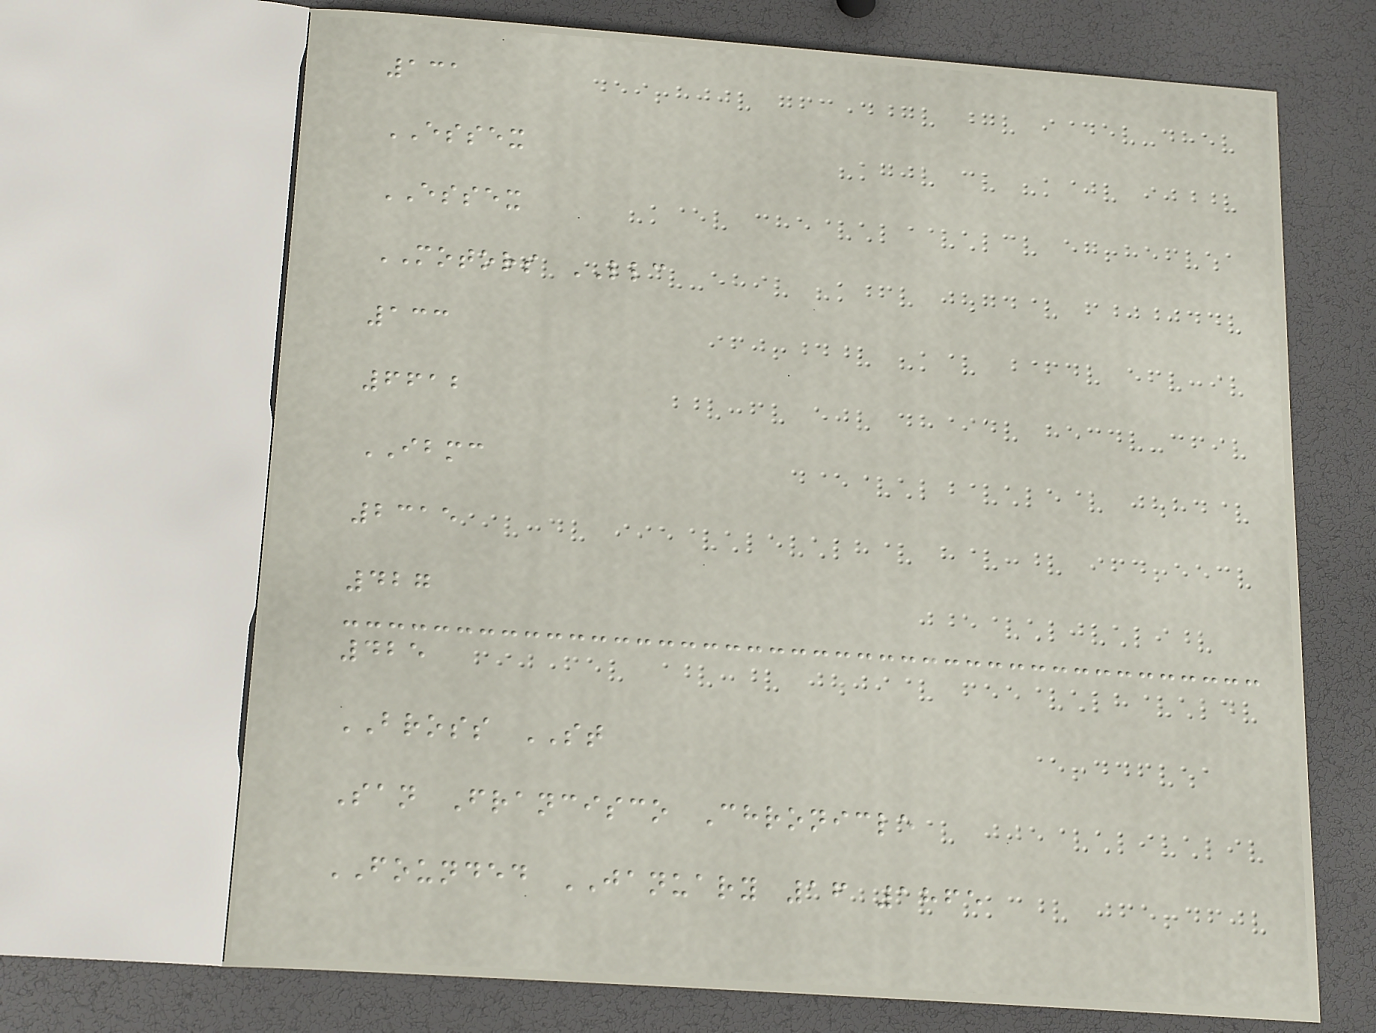131
ESSEX
ESSEX
MOTORS LLC
133
6612
IBMC
2315
427
425
BROSS ST
San Francisco Chronicle
FOUNDED JANUARY 16 1865
